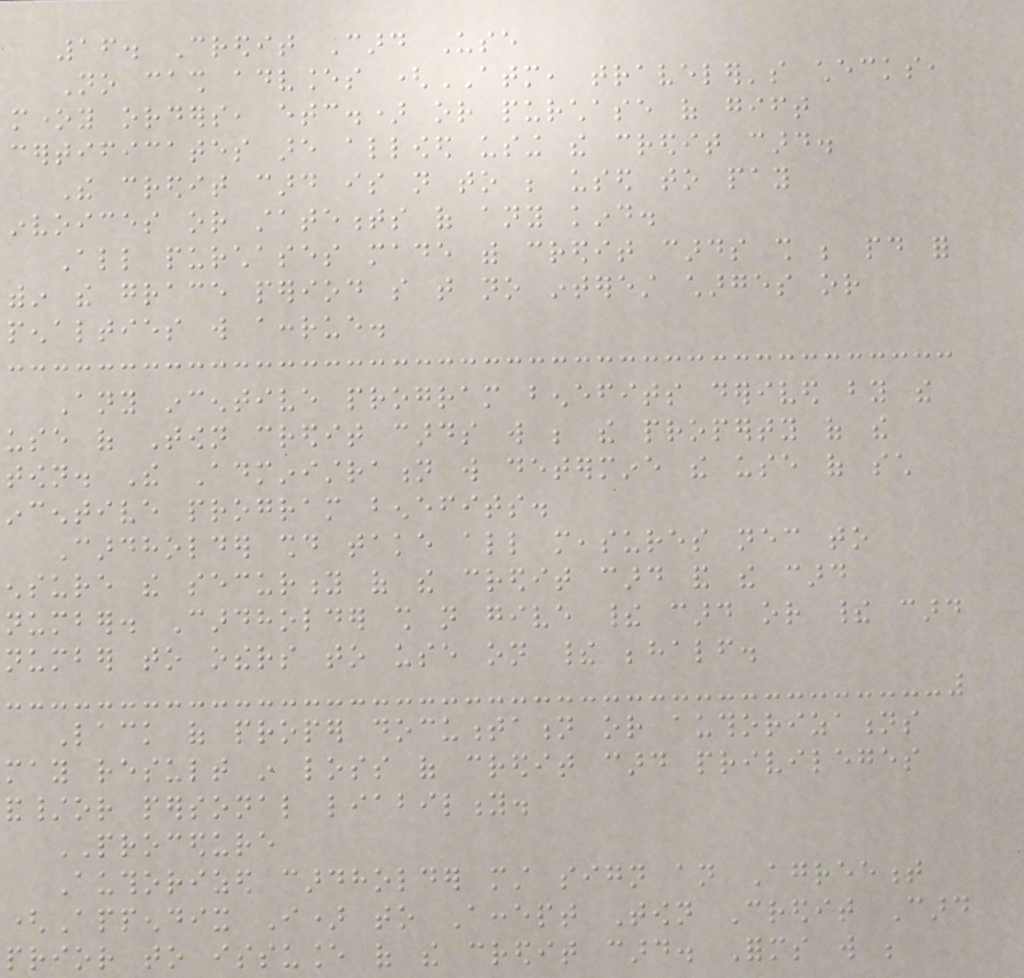16. Credit Card Use
No cash advances (ATM, traveler's checks,
money orders, etc.) or purchase of gift
certificates are allowed using the credit card.
The credit card is not to be used to pay
invoices or statements of any kind.
All purchases made with credit cards shall be paid for
within the grace period so that no interest charges or
penalties will accrue.
Any incentive program benefits derived by the
use of Town credit cards will be the property of the
town. The Administration will determine the use of such
incentive program benefits.
Cardholder should take all measures necessary to
ensure the security of the credit card and the card
number. Cardholder shall not give their card or their card
number to others to use on their behalf.
Lack of proper documentation or authorizations
may result in loss of credit card privileges
and/or personal liability.
PROCEDURE
Authorized cardholder must sign an Agreement
(Appendix I) to Accept Town Credit Card
prior to issuance of the credit card. Forms will be
